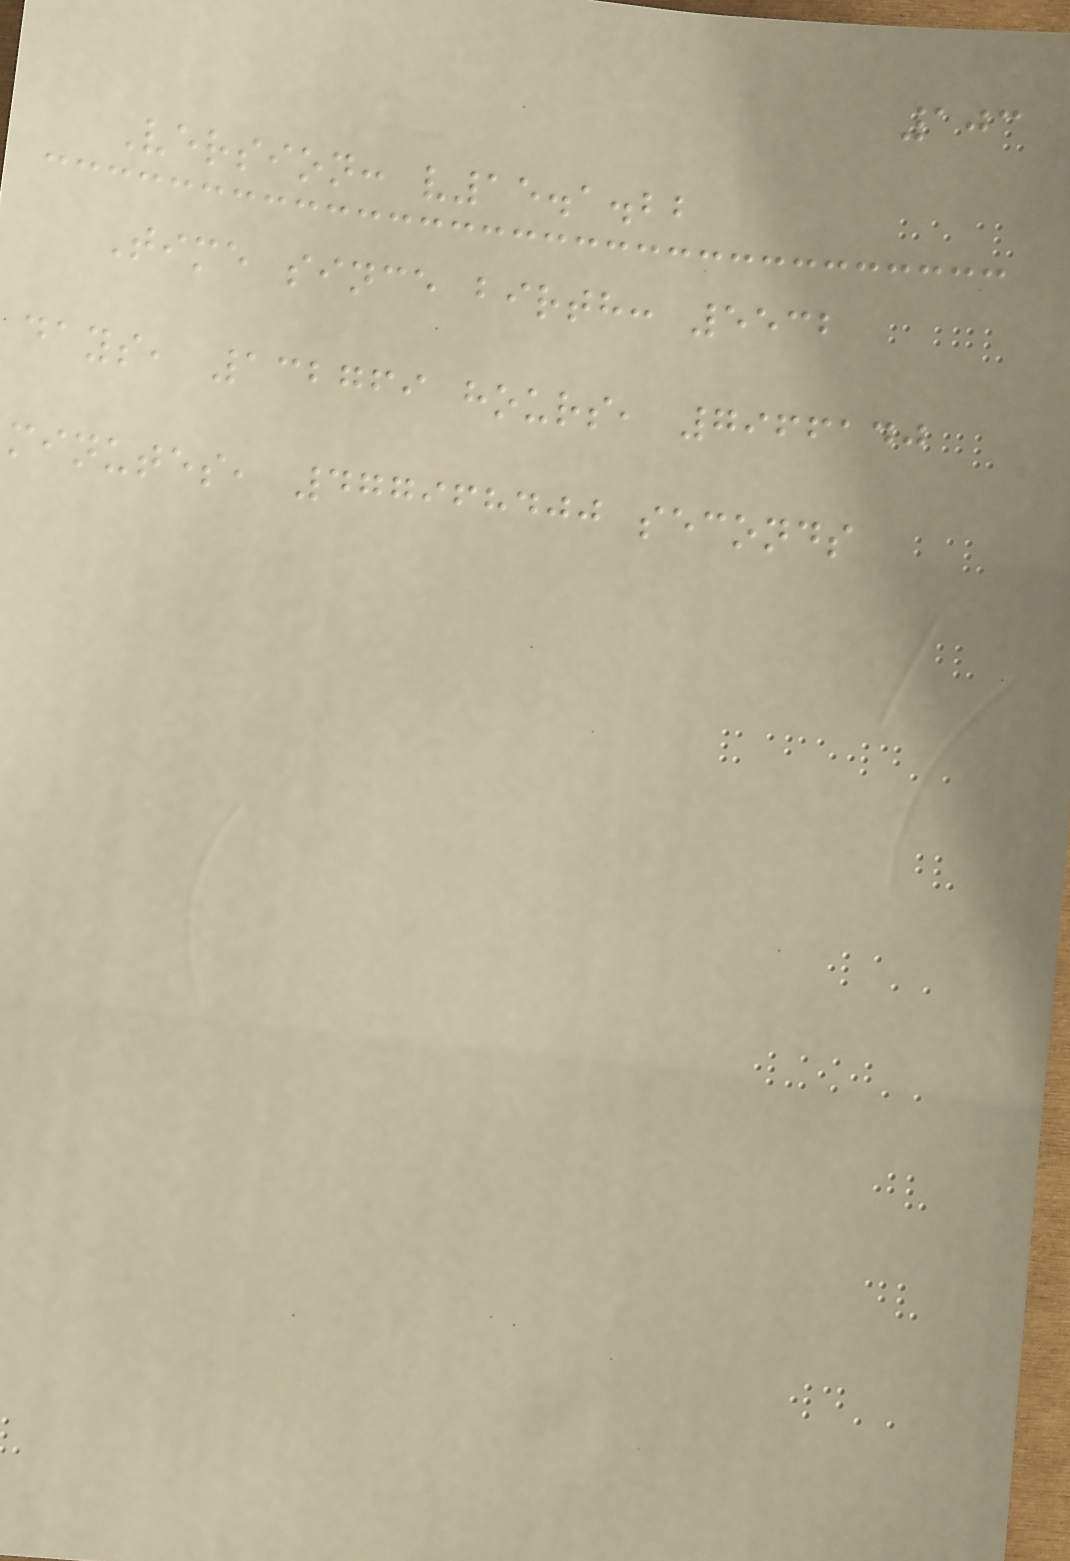103
Version: v15.1.22
Time since birth: 5532
days, 132769 hours, 7966140
minutes, 477968400 seconds
